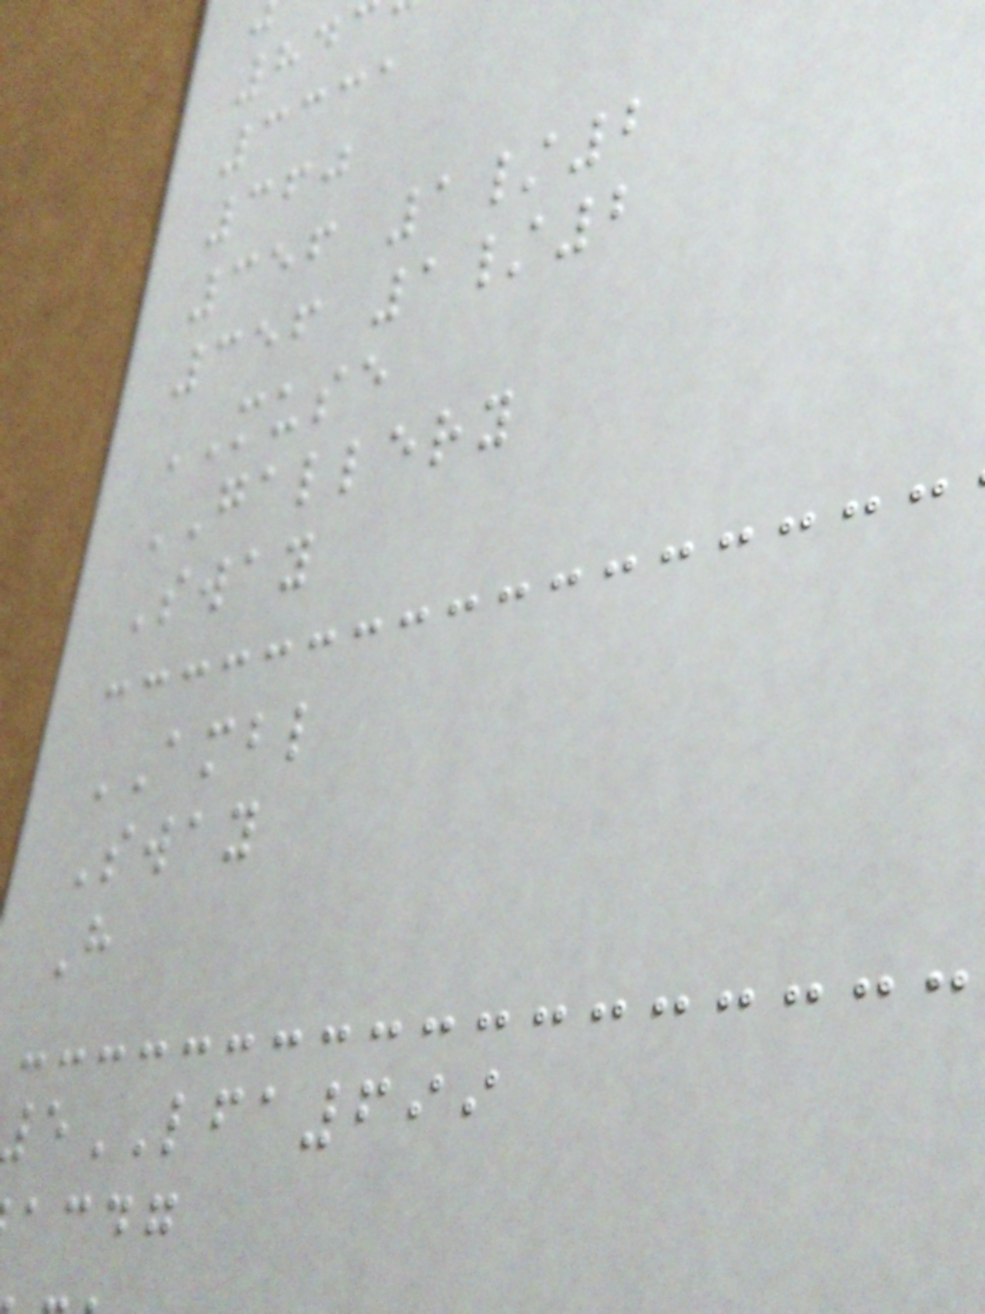3331
360
356 1/2
356 1/2
MUSE
GALLERY
Sway
AMBL
Sway
H
LFA699
acdg
